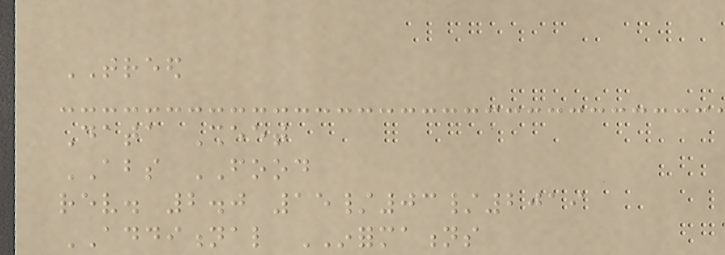TREED
Data Sheet
ABS FOOD
rev. 2.0 15/03/2019
ADDITIONAL INFORMATIONS
